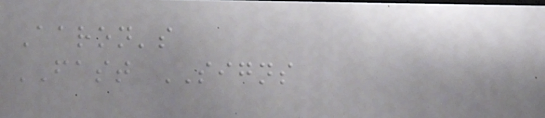Aaron's
FAST SIGNS
